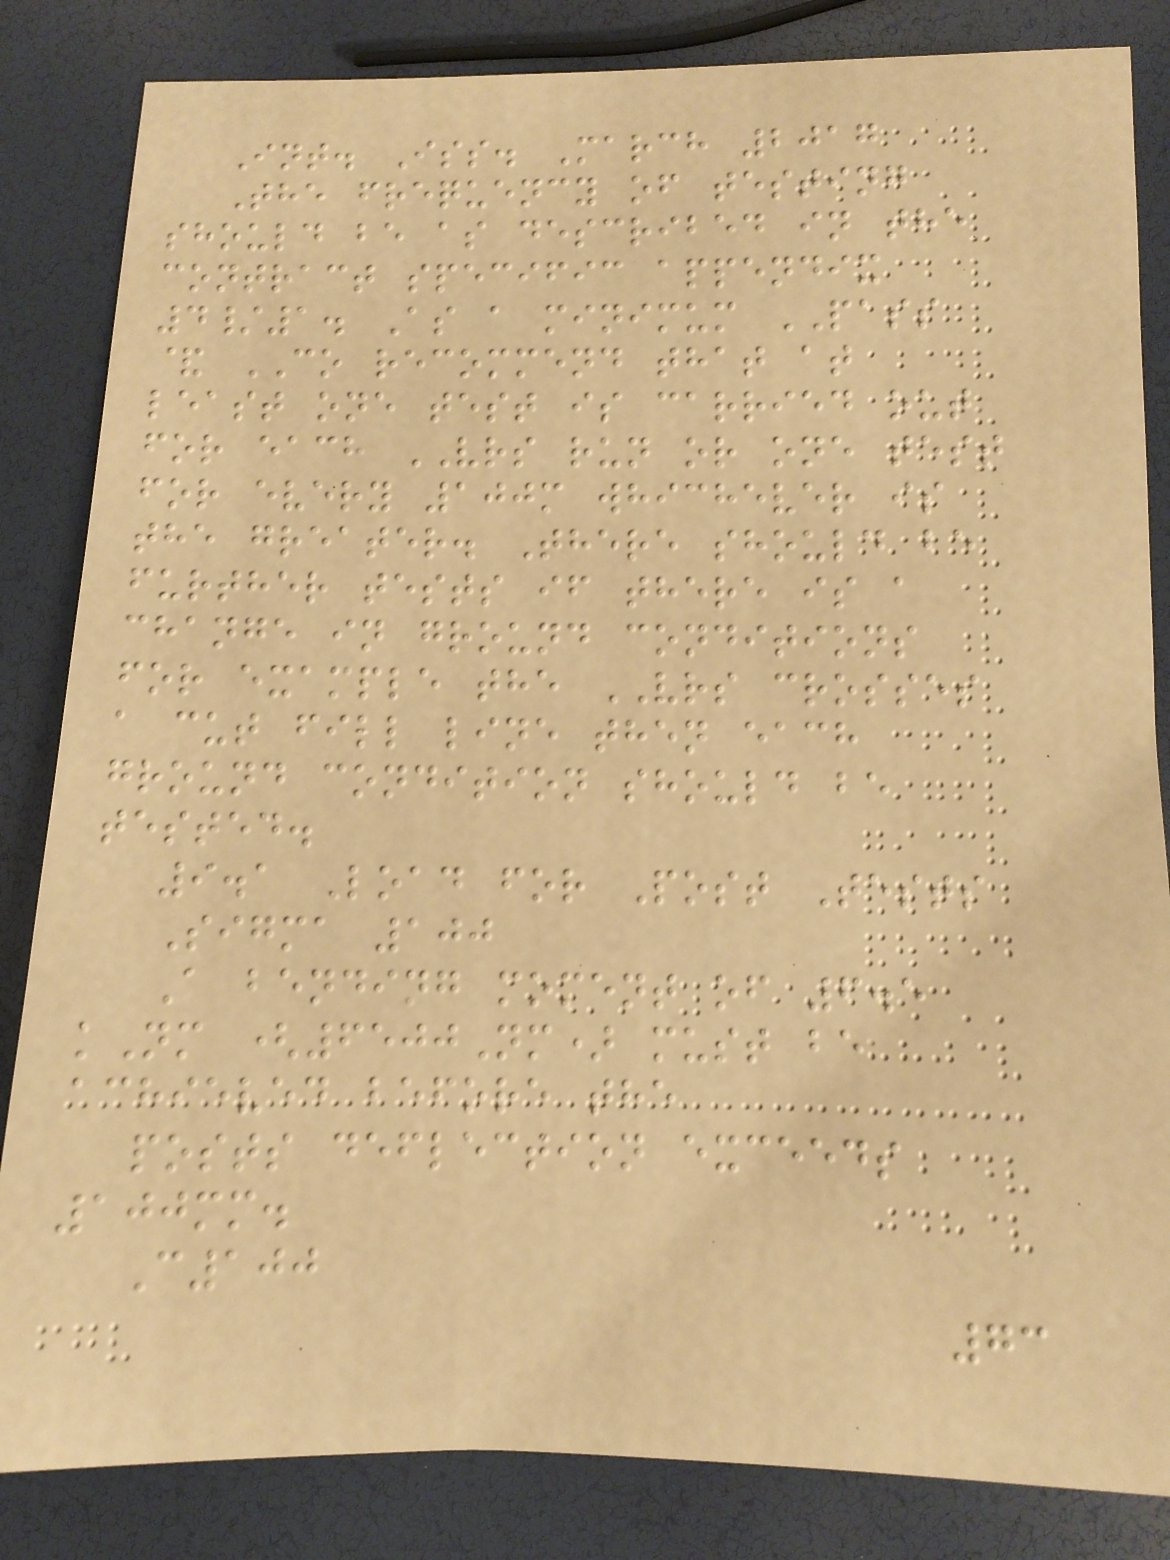Int. Iss. March 2017
The frequency of testing
should be as described in the
contract specific appendix
4/1. As a minimum PASS
& CO recommend that at
least one test is carried out
for each VRS run or one test
for every 100m whichever is
the greater. There should be
further tests if there is a
change in ground conditions
for example the VRS crosses
a cut fill line then each
ground condition should be
tested.
9.1 Load for Post Tests
Sigma 100
A bending moment of 6.5
kNm (6500Nm) must be
achieved before the
posts deflection exceeds
100mm.
C100
73
